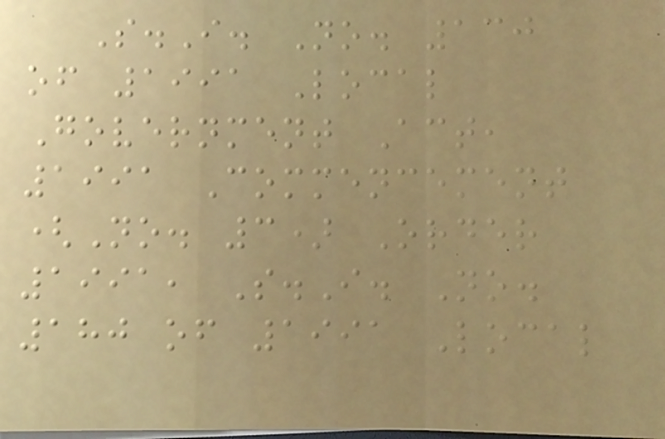S.I. No. 130
of 1991 Local
Government Act,
1991 Commencement
(No. 3) Order
1991, S.I. No.
180 of 1991 Local
